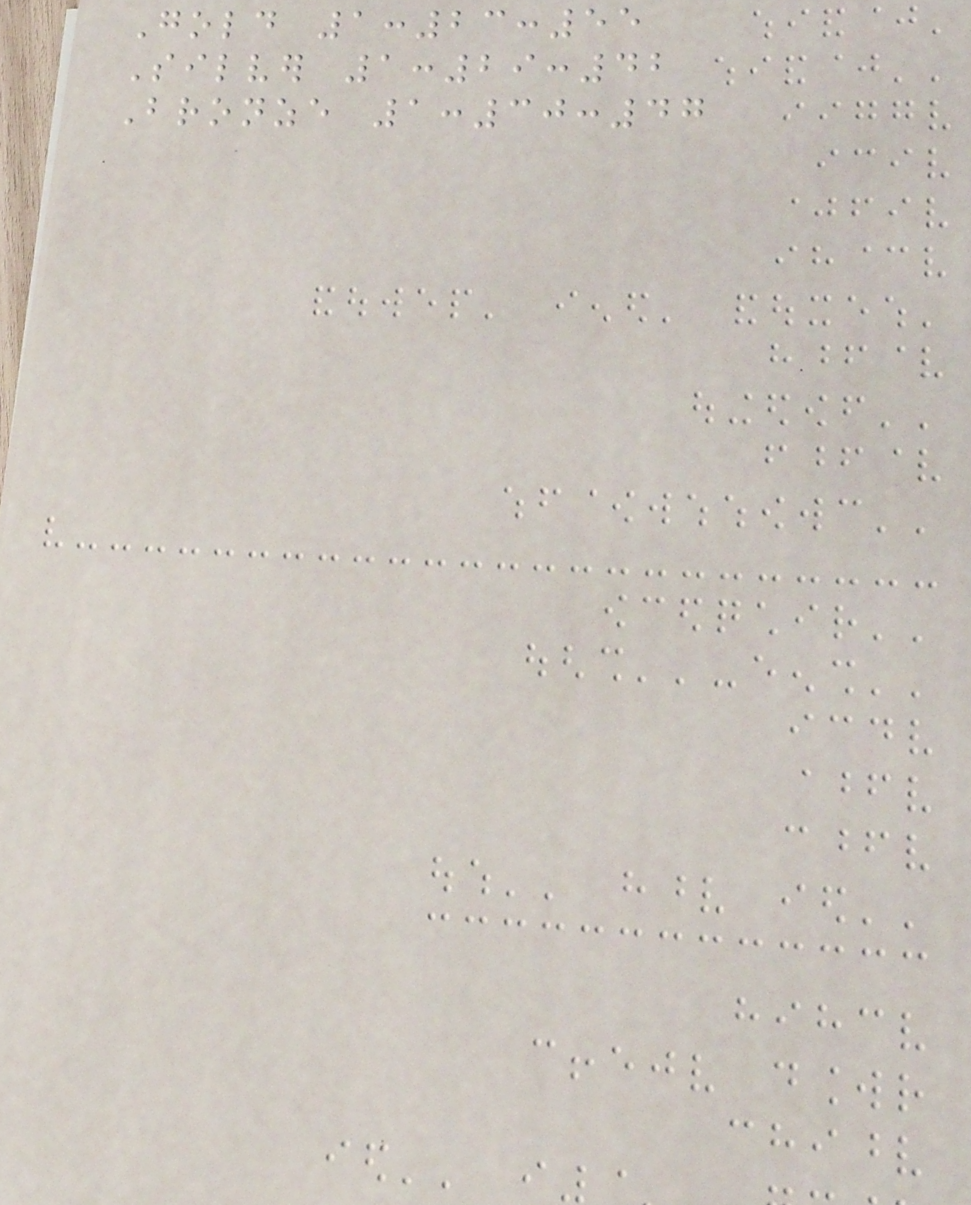Gold 1:23:55
Silver 1:29:42
Bronze 1:30:47
